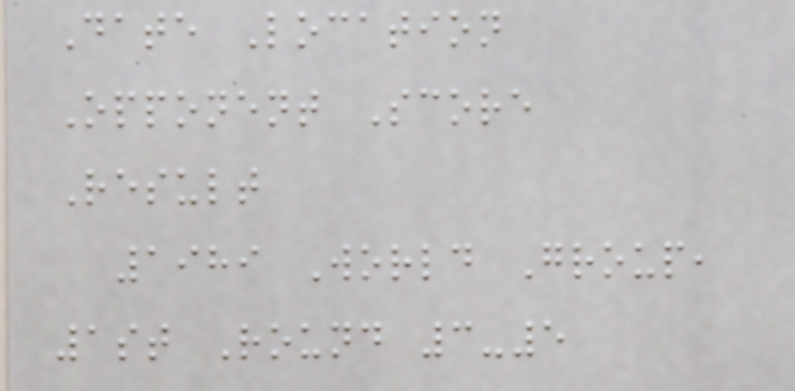Date Location
Opponent Score
Result
1989 World Group,
1st Round 3-5
